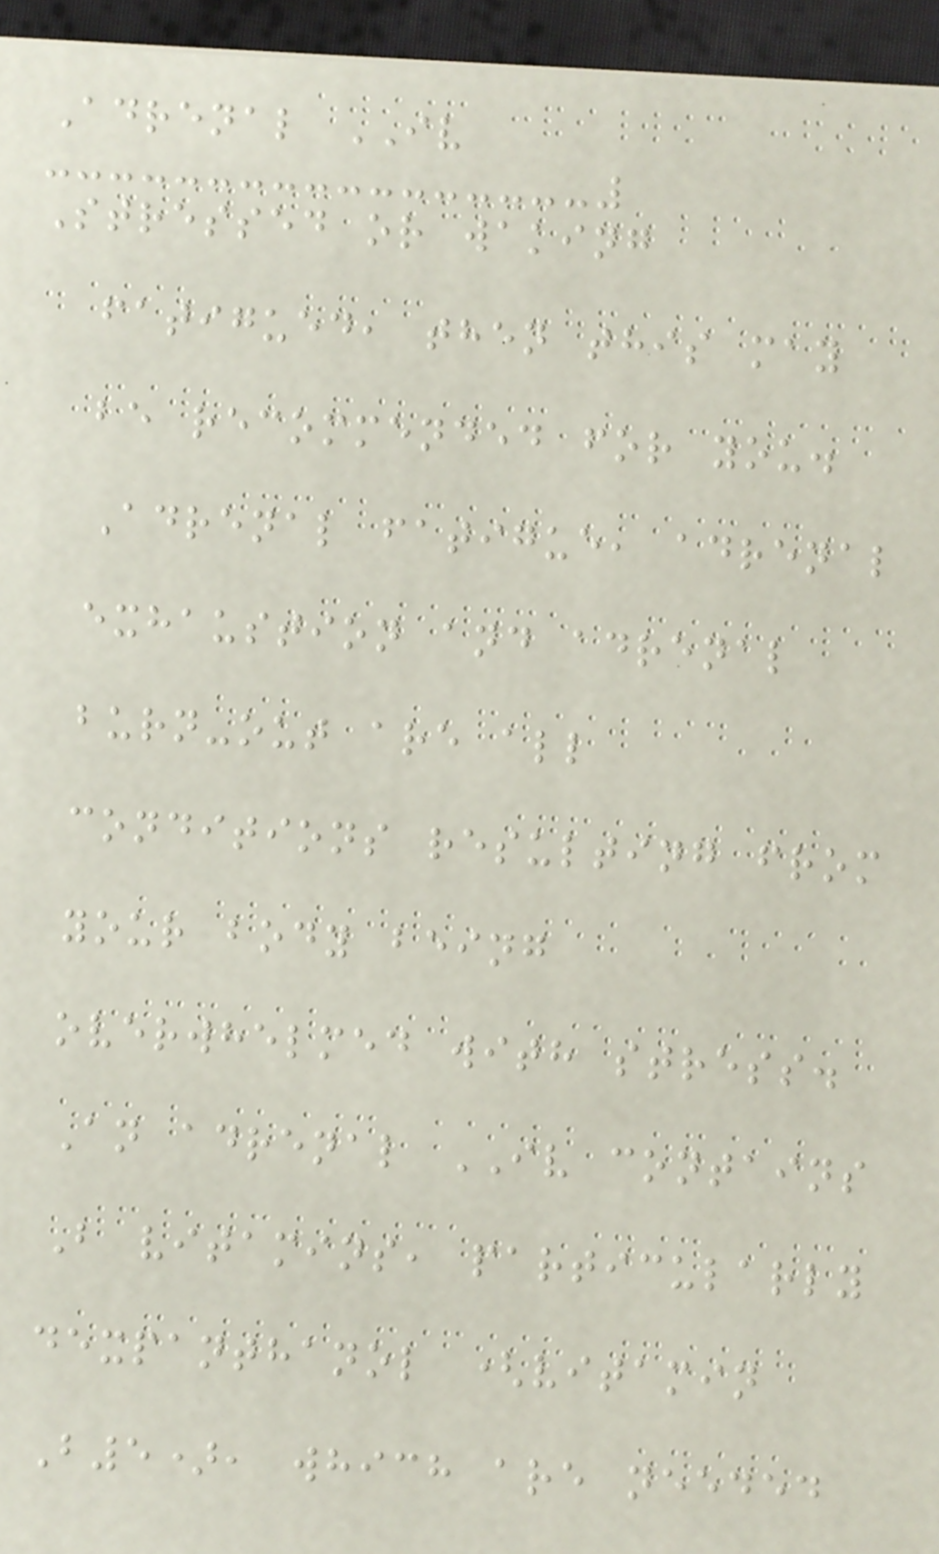Adrenal IV
Stressed or waking
fatigued, then this may
be recommended for you.
Adrenal fatigue, adrenal
exhaustion and adrenal
burn-out are all
conditions resulting from
your body being
overwhelmed with stress.
An adrenal IV contains
B vitamins, particularly
dexpanthanol (vitamin
B5), which are needed
